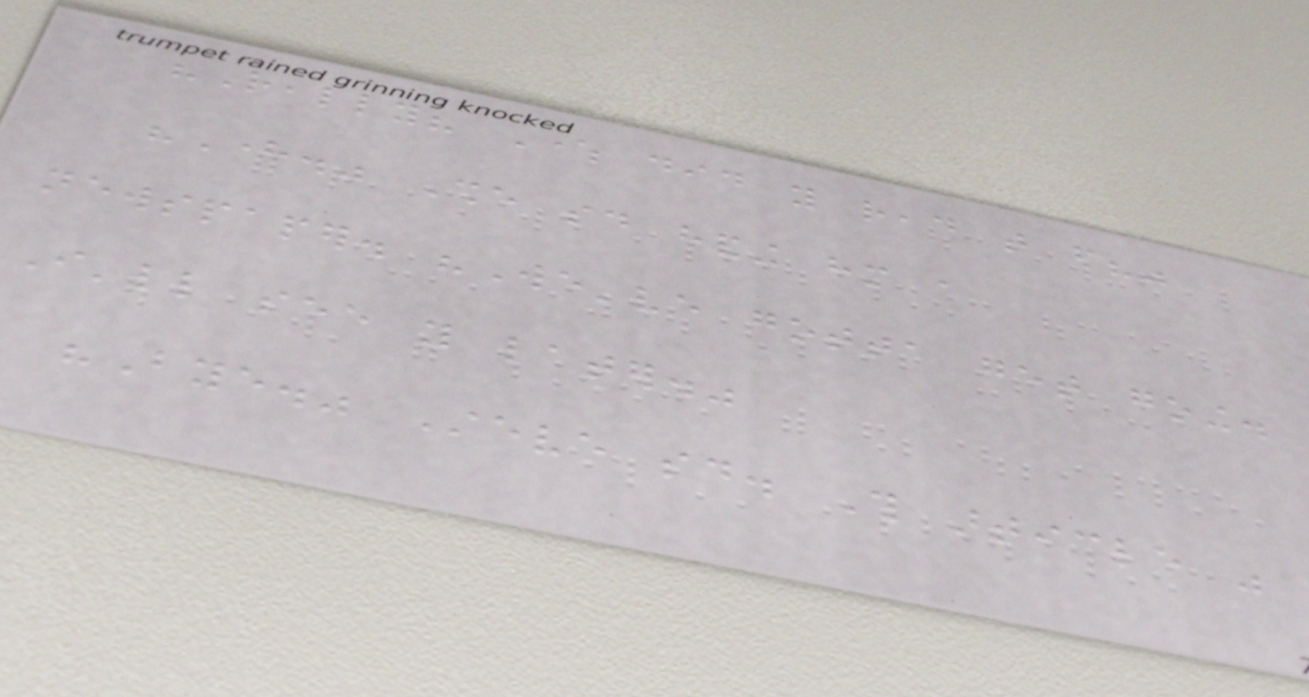"Really? Where did you read that from?"
"Here." She said handing him a
newspaper. "We've gotta get going.
I'll see you later."
"Bye." Steve said. This article was
